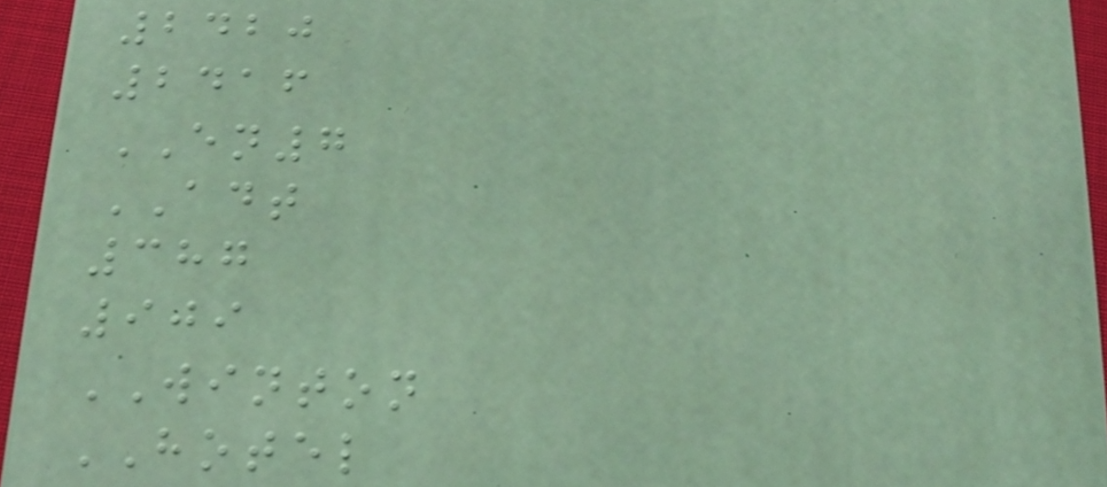2420
2416
EN7
ADT
387
909
WINTON
HOTEL
